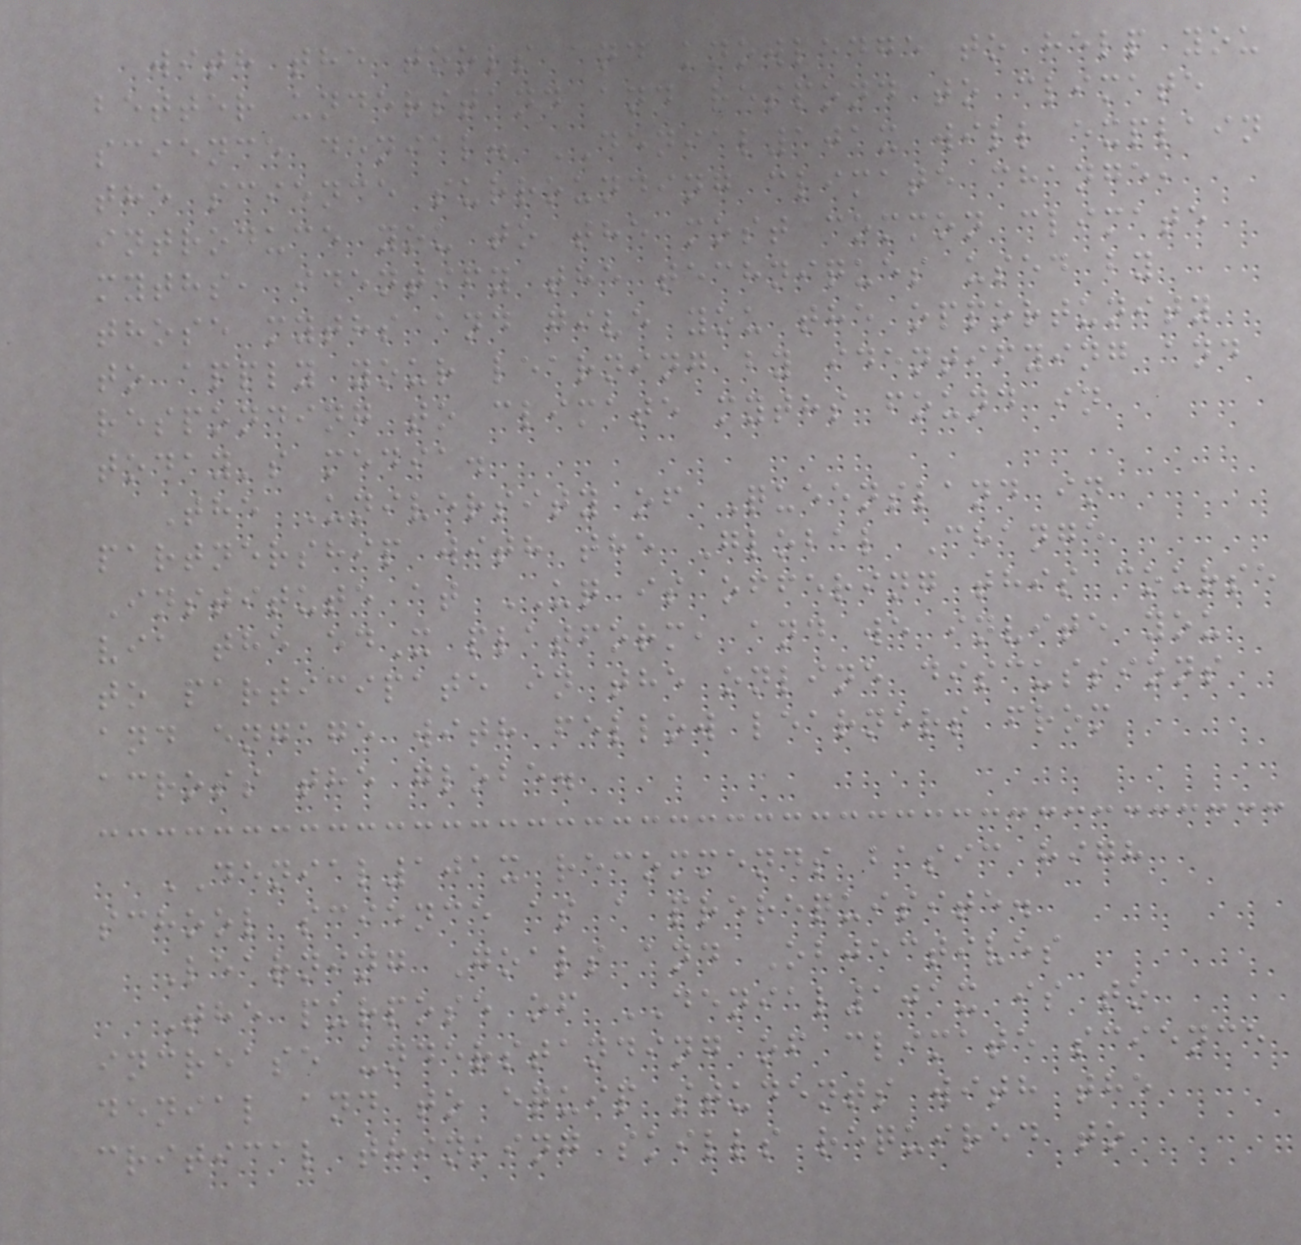with the tools and knowledge to help you
better understand and respond to climate
science denial. DENIAL101x will explain
the science surrounding climate change,
introduce you to the most common climate
myths, identify the techniques used by
those myths and give you the opportunity
to apply your learning by identifying and
responding to climate myths found in
today's media.
The University of Queensland in
partnership with the Global Change
Institute at UQ is offering this course
via the edX platform, and we invite you
to participate in the online discussions
and engage with fellow learners from
across the globe.
DENIAL101x recommends basic high
school science as a prerequisite.
Learning Goals and Objectives
The purpose of DENIAL101x is to
increase understanding of climate science
denial and to equip students with the
critical thinking skills required to
